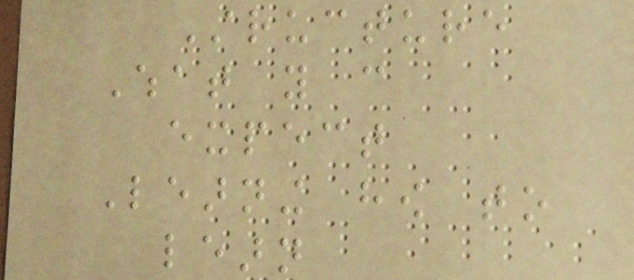Structure
What you can
expect
Learning how to
learn
